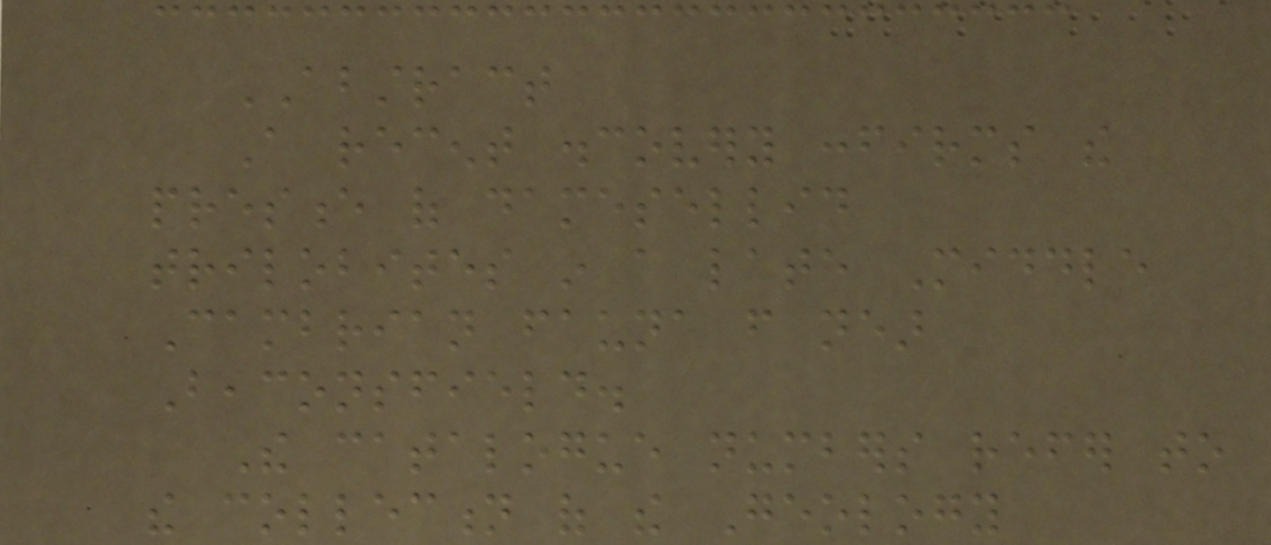ABSTRACT
A recent discovery confirms the
presence of damesellid
trilobites in a late Middle
Cambrian fauna from near
Beaconsfield.
The catalogue numbers refer to
the collection of the Geology
